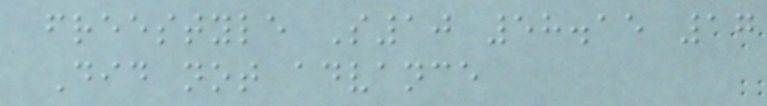freestyle S10 58.15 17
Did not advance
